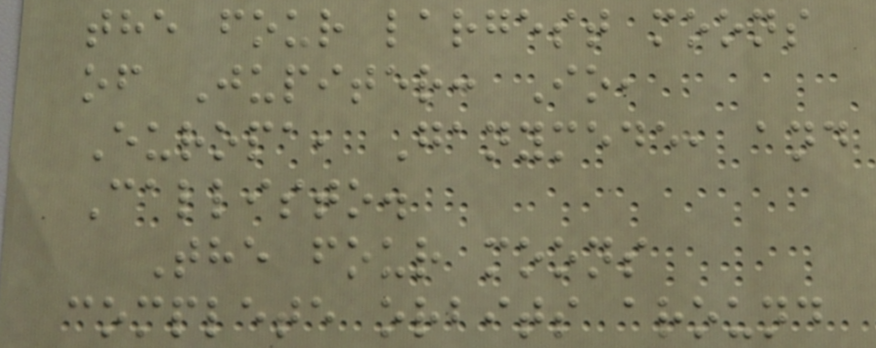the four largest moons
of Jupiter: Io,
Europa, Ganymede, and
Callisto.
The four moons
complete orbits around
